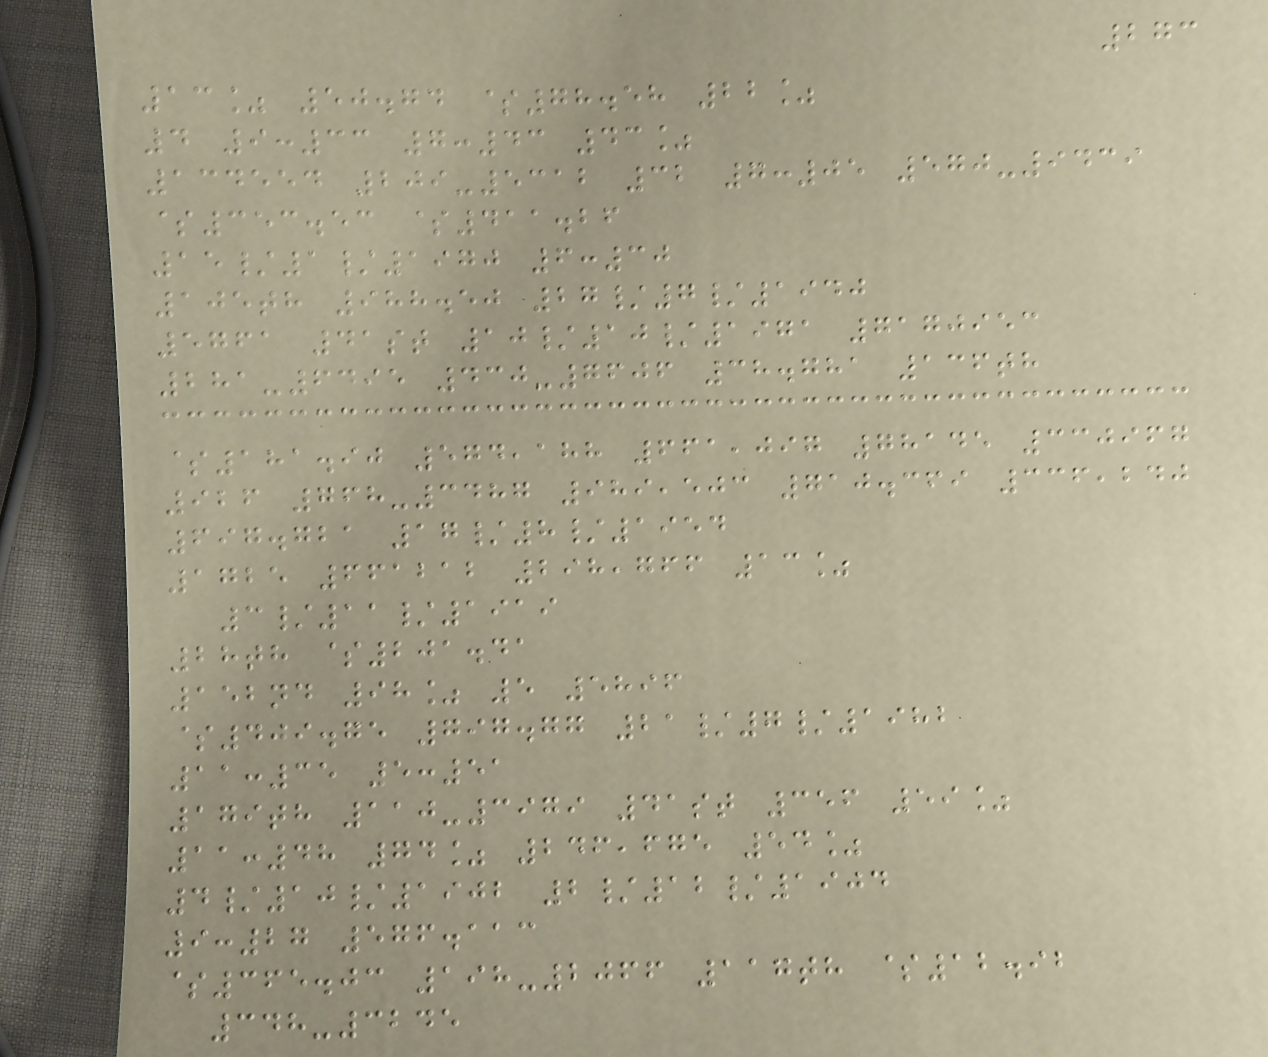273
13% 50.74 $78.58 22%
4 9:33 7:43 43%
134554 209-5312 32 7:05 570-9439
$353.53 $411.26
15/1/1970 6:30
105th 988.50 27/7/1940
5761 41st 10/10/1971 7170953
281-6495 430-7606 38.781 136th
$181.90 574,188 661,097 78145 330967
926 768-3487 989,503 710.369 336,240
697.721 17/8/1954
1725 661212 298,766 13%
3/11/1919
28th $201.41
152nd 98% 5 5896
$409.75 797.77 21/7/1982
11:35 5:51
179th 110-3979 41st 356 59%
11:48 74% 246,675 54%
4/10/1902 2/12/1904
9:27 576.113
$365.03 198-2066 117th $12.92
348-3245
